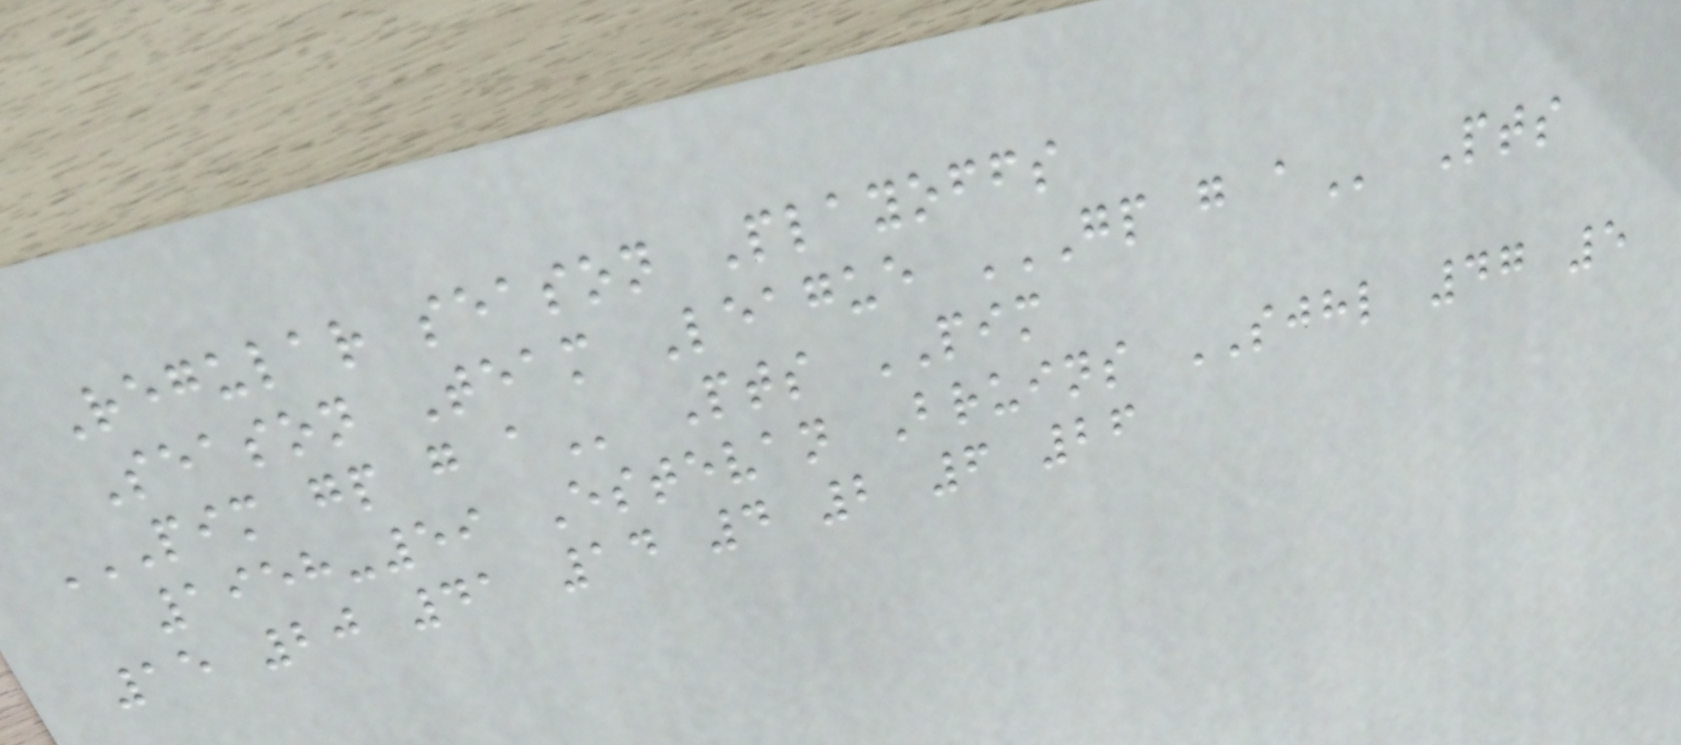Regular season Playoffs
Season Team League GP G A Pts
PIM GP G A Pts PIM
1958-59 Estevan Bruins SJHL 47 5
15 20 41 14 4 2 6 26
